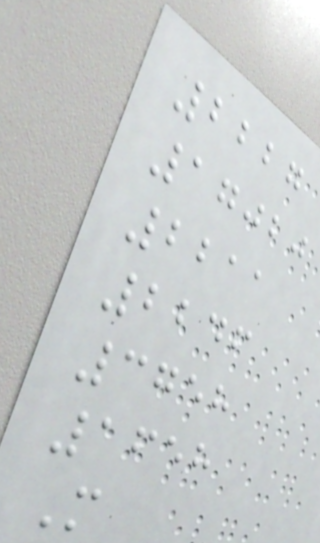2227
17020
2211
2246
3758
1658
M
